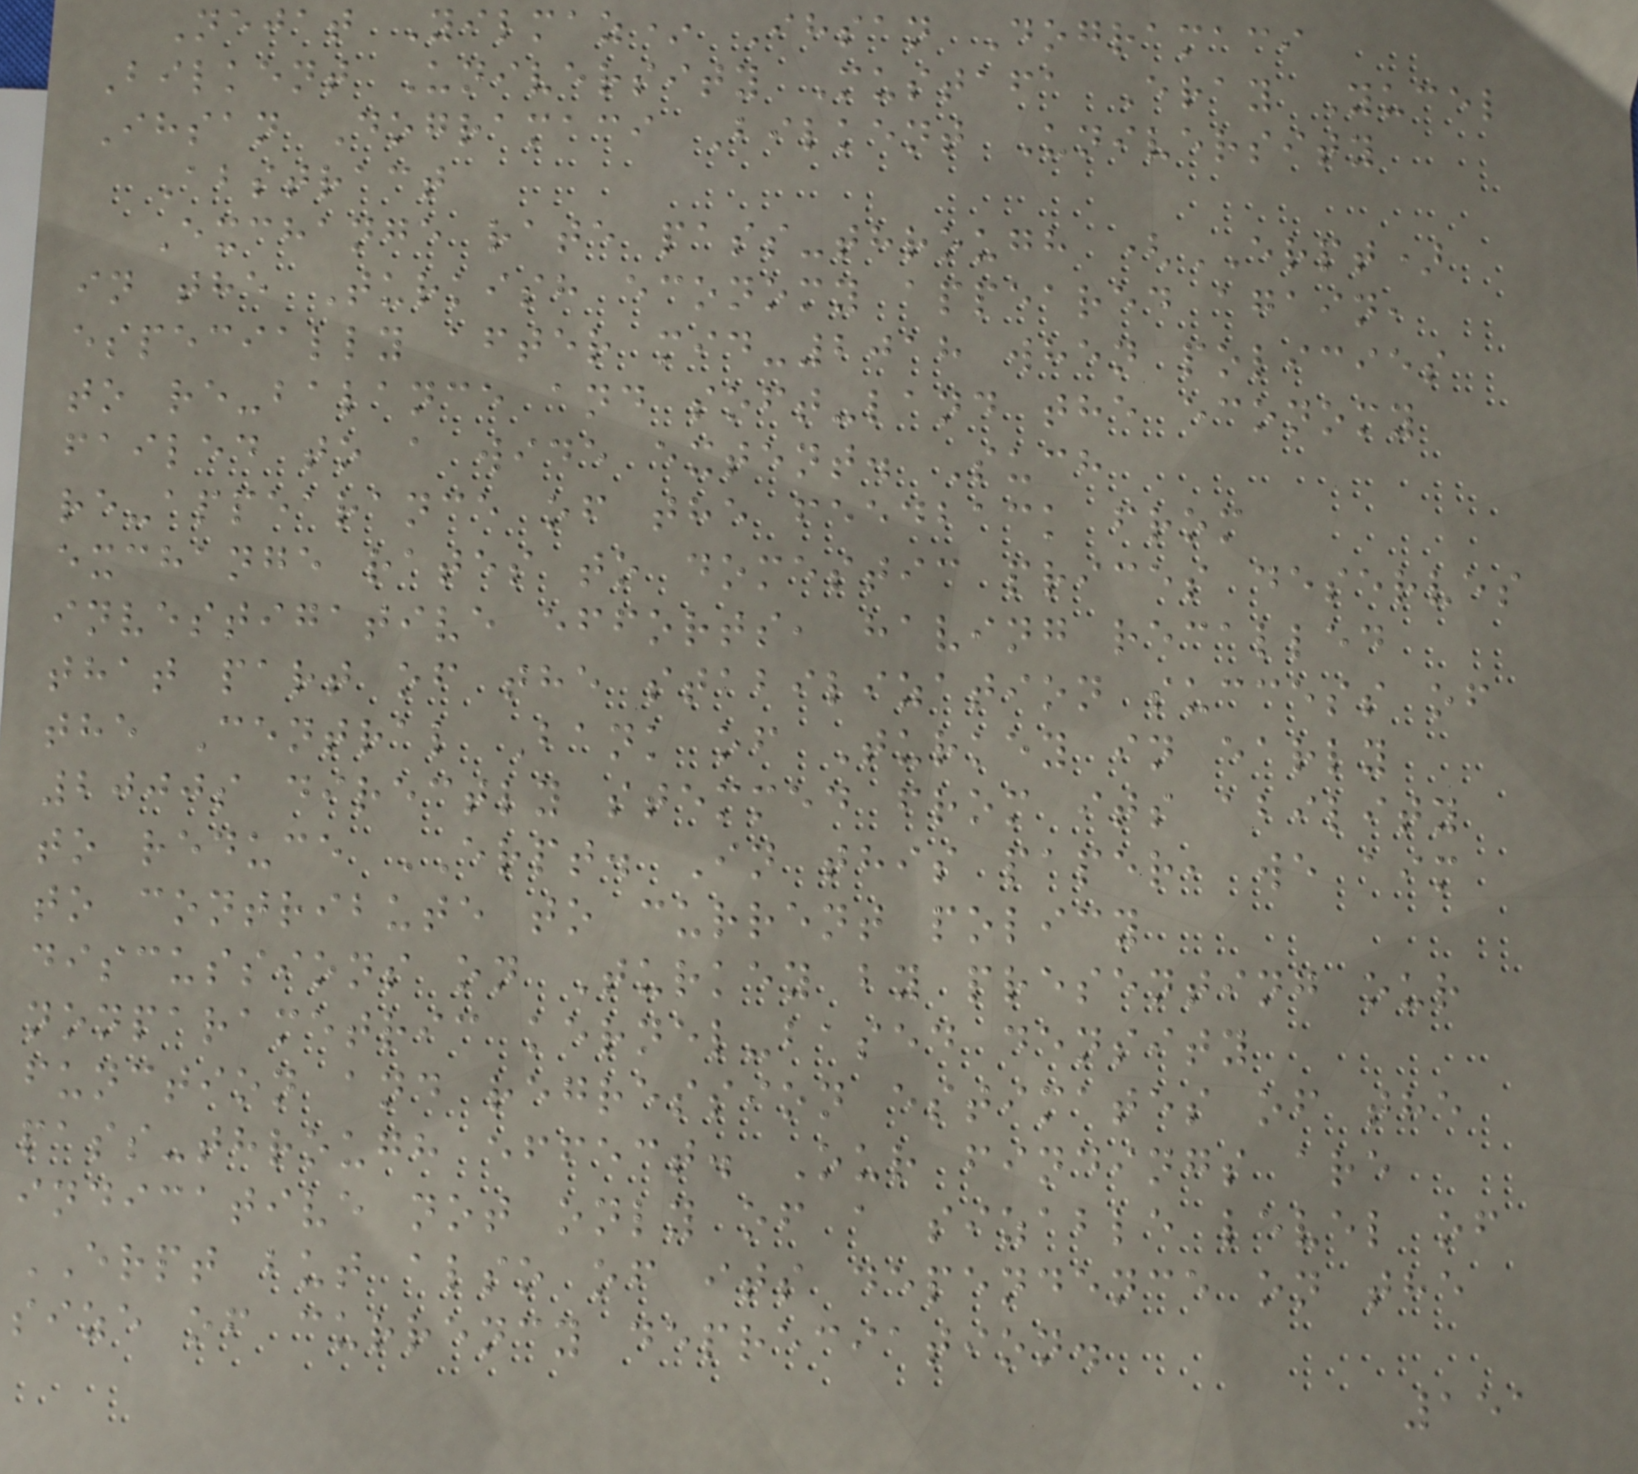Nejat Yilmaz* Ihsan Dogramaci
Bilkent University Mustafa Eray Yucel
Ihsan Dogramaci Bilkent University
Abstract
Exchange rate pass-through (ERPT)
in the Turkish economy appeared again,
especially after mid-2018 when policies
to re-balance and soft-land the economy
failed to a wide extent. Such
re-appearance of the feedback from
exchange rates to domestic prices deserves
investigative efforts, having recalled
that part of the stabilization success of
the Central Bank of Turkey in early
2000s directly stemmed from its ability
to reduce ERPT. In this paper, we aim
to contribute to current policy
discussions on Turkey by presenting our
nonparametric kernel-based density
function and regression estimates of the
pass-through effect. Our findings are
indicative not only of a sizable level of
ERPT but also of its dependence on the
size of currency depreciation.
151
